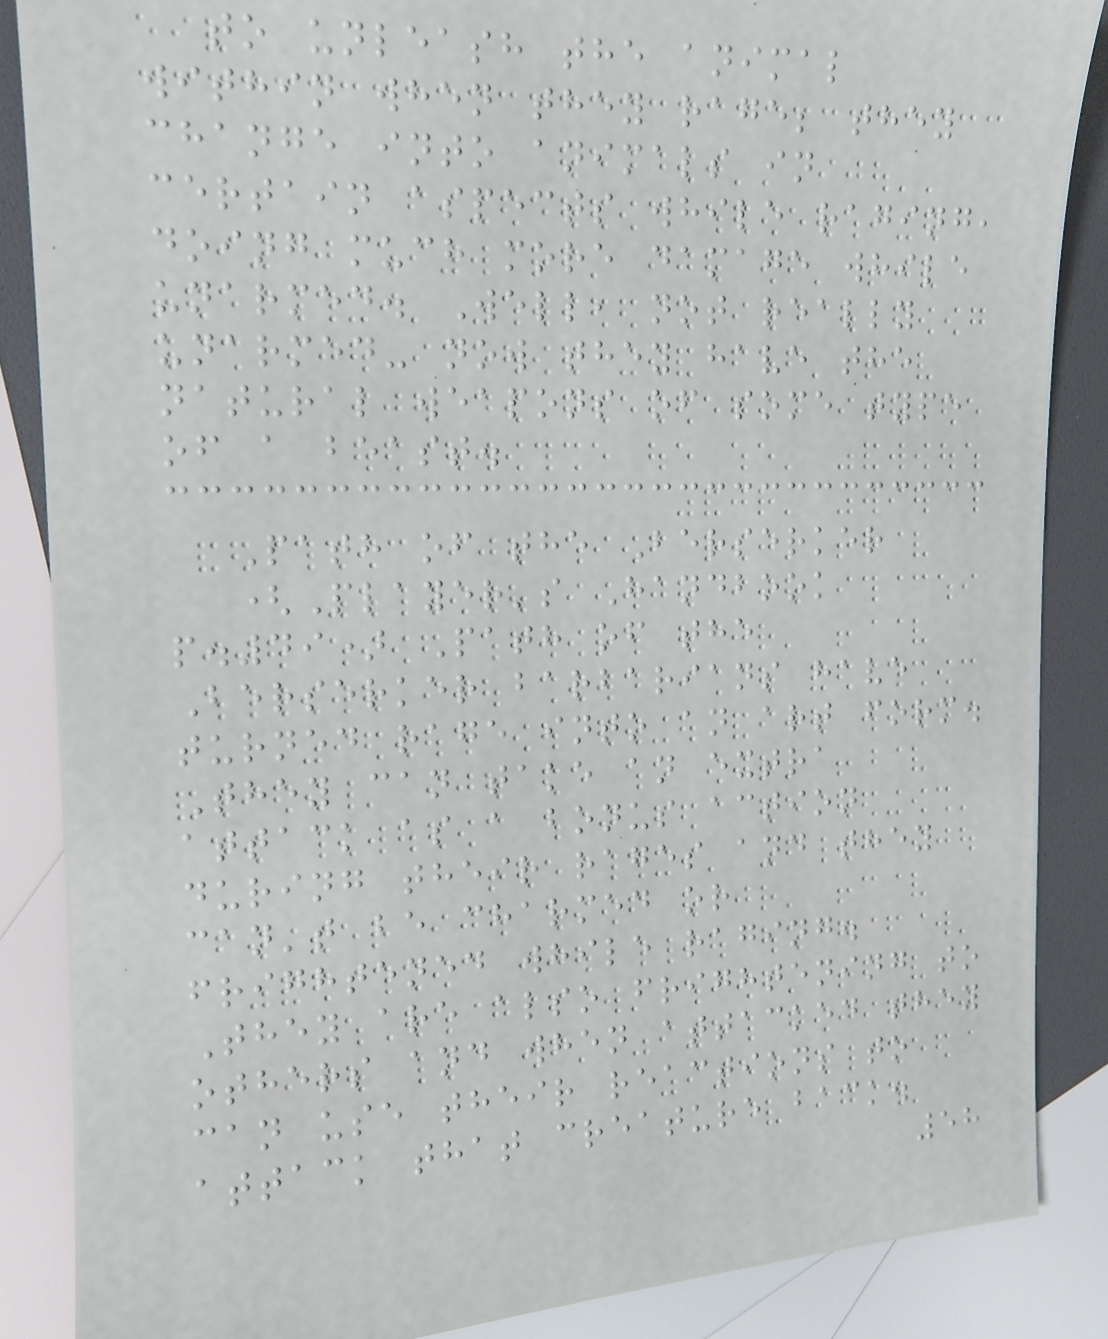to unleash the animal
within when they rage; they
change into animals in
certain aspects while raging,
doing much more damage while
unarmed. Well, not really
unarmed- now they have the
natural weapons of some type
of a beast.
Path of the Berserker
(Player's Handbook
p.49) Path of the
Berserker barbarians have
turned rage into an art form.
They can take an extra
attack as a bonus action
during their rages and they
can't be charmed or
frightened while raging.
They are also frightening to
others and when attacked they
can use their reactions to
attack that creature back.
58
